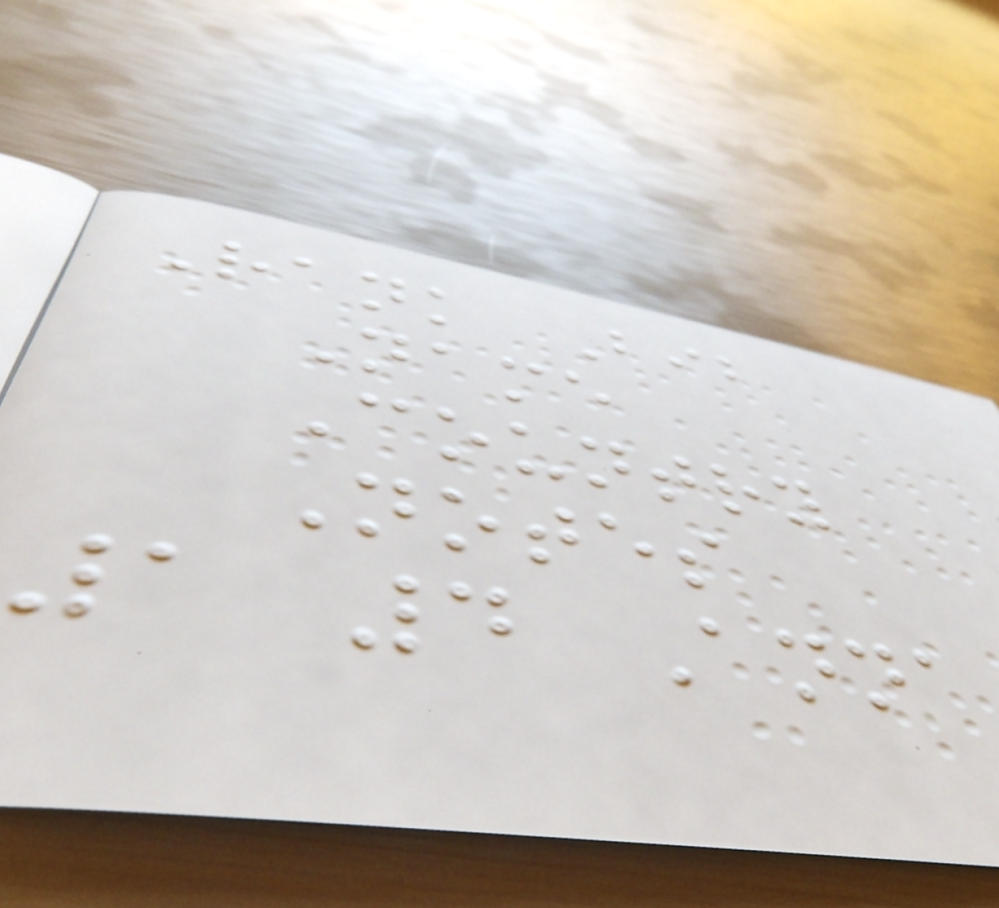Rank Bib
Name
Country
Notes
1 4 Anna
